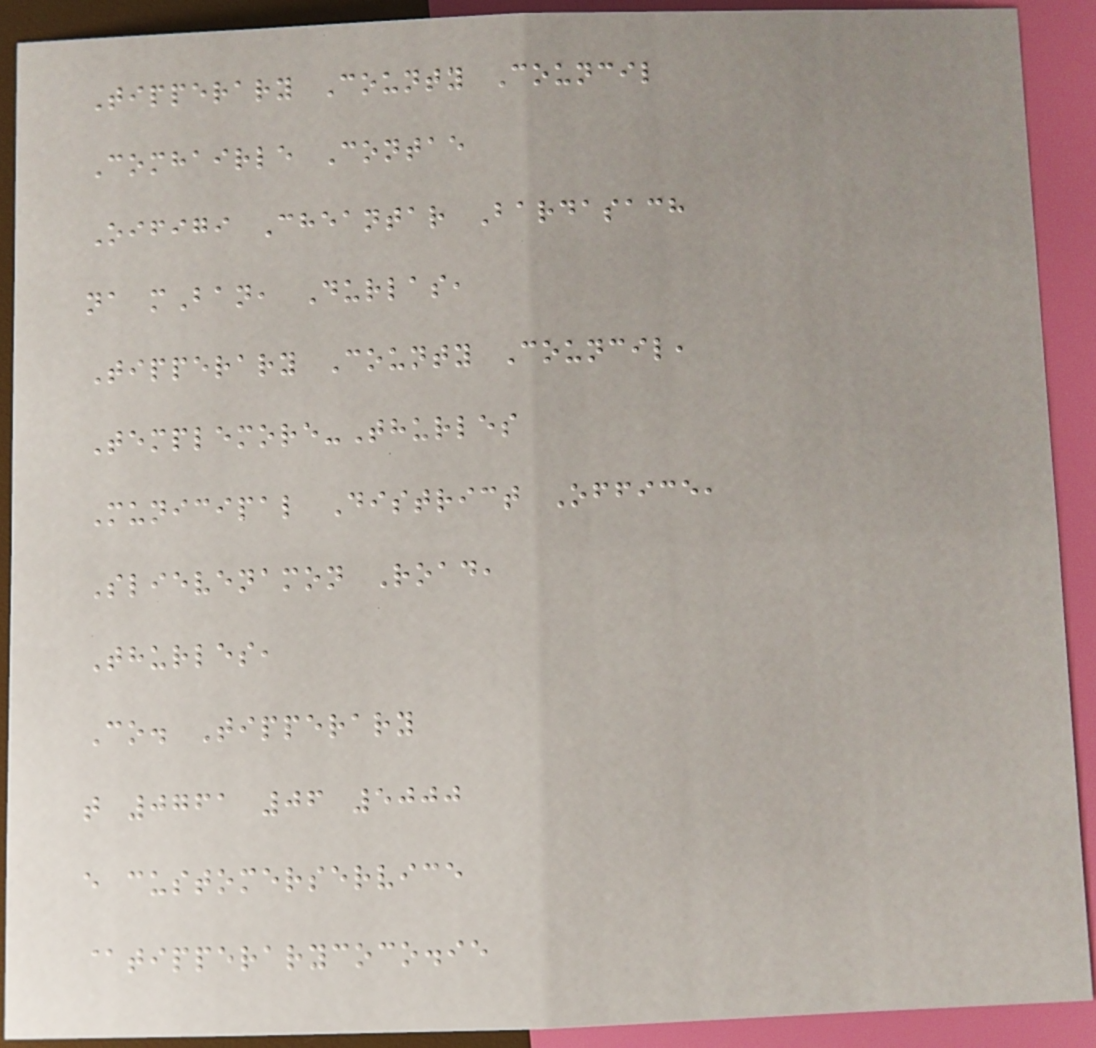Tipperary County Council
Comhairle Contae
Oifigi Cheantar Bardasach
na mBan, Durlas,
Tipperary County Council,
Templemore-Thurles
Municipal District Office,
Slievenamon Road,
Thurles,
Co. Tipperary
t 0761 06 5000
e customerservice
@tipperarycoco.ie
